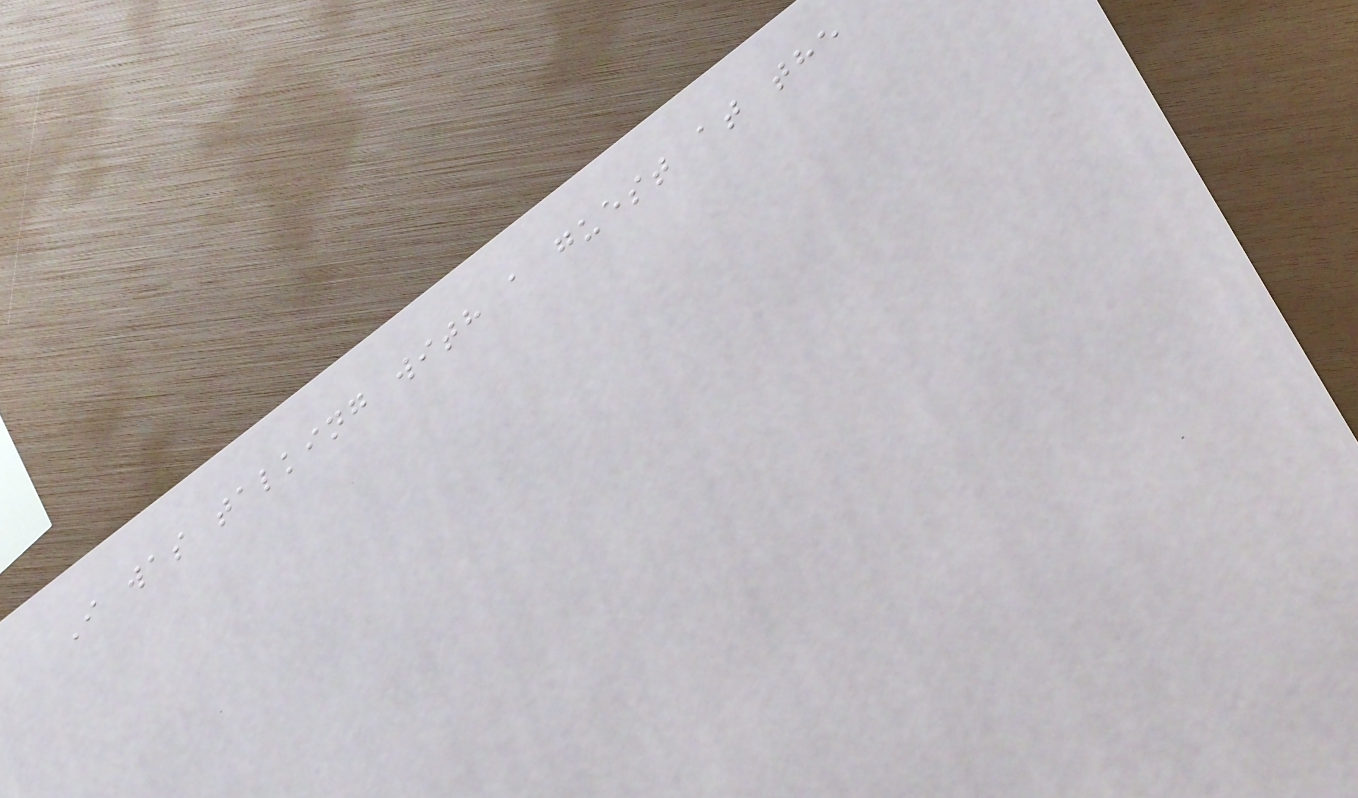I was talking with a guest at the
